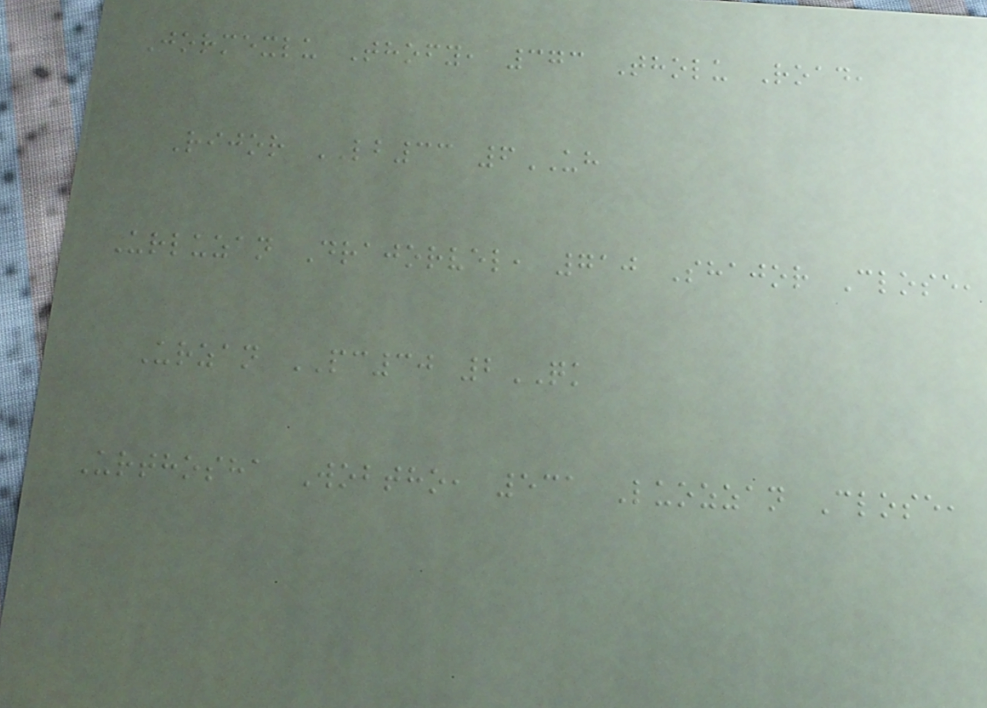Jormexlu Thofy, 373 Tholu Road,
Rijor LB33 6UH
Urluzan Drajorvel, 710 Shajor Close,
Urzan PC30 2QK
Urthosha Wobtho, 531 Luozzan Close,
